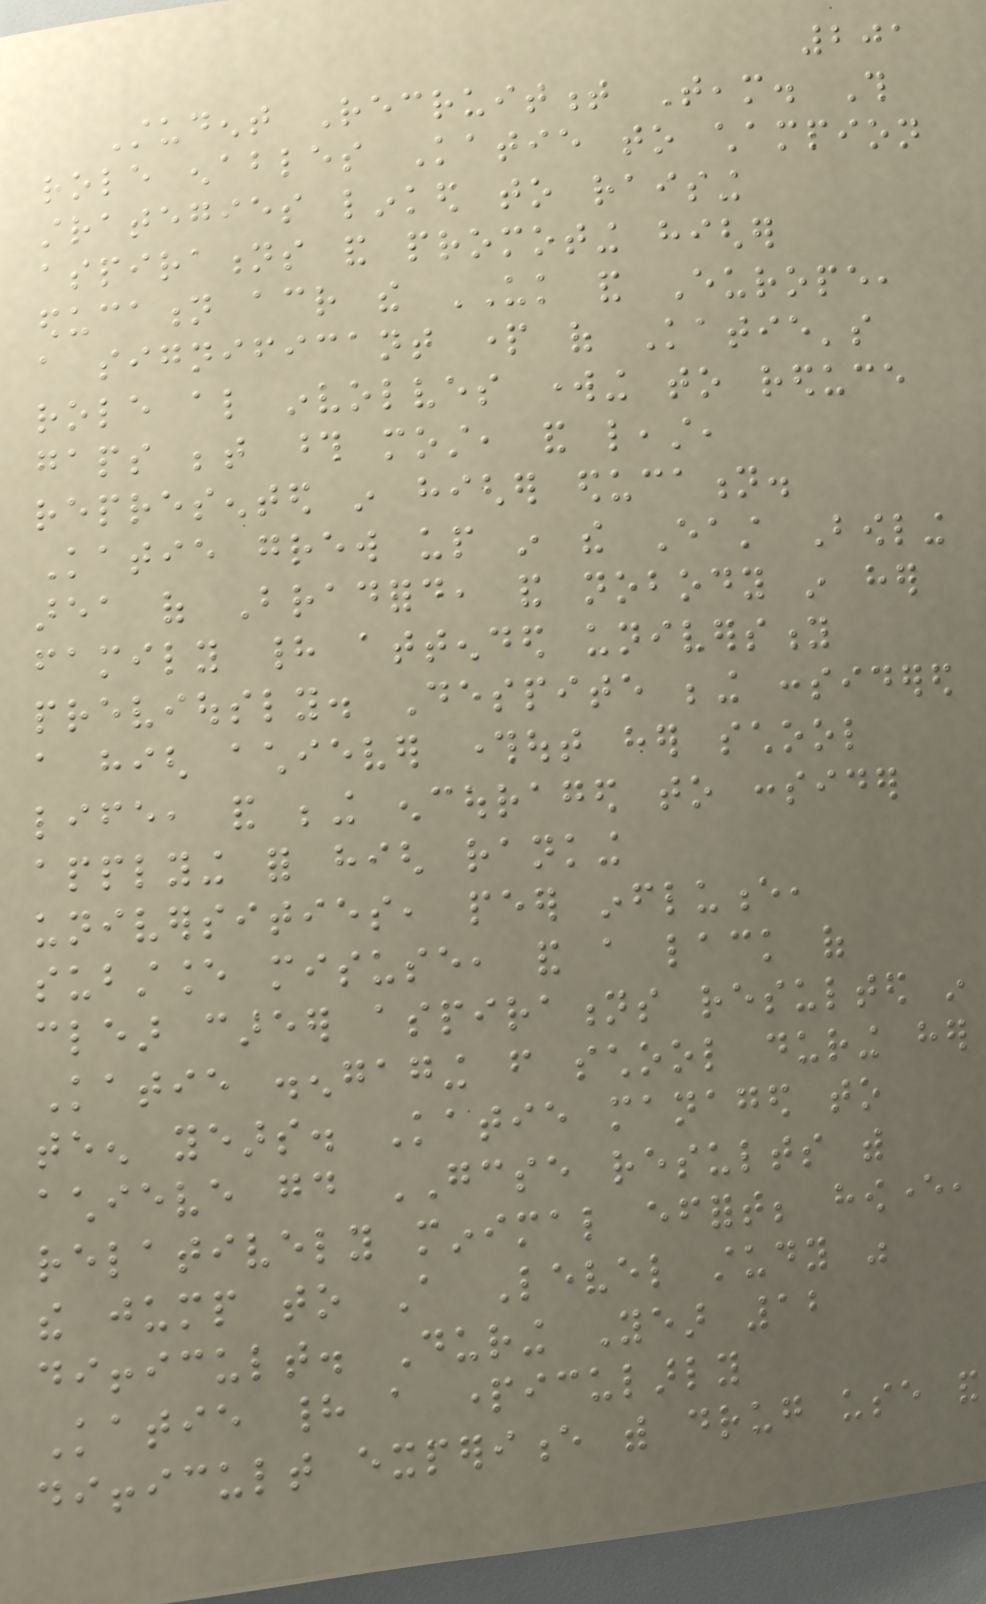201
Student Recruitment Team. This
role enables Katie to champion
strategies linked to raising
aspirations and promoting higher
education across the UK and Europe,
a significant part of Katie's
role also involves working to reduce
gaps between those most, and least,
represented in higher education.
Katie grew up in the East Bowling
area of Bradford, and nobody in her
family had attended university
previously. Despite being considered
a high achiever throughout her school
life, and being encouraged to consider
applying for high ranking
universities, peer influence,
substance misuse, and a lack of
clear career aspirations resulted in
Katie disengaging from school during her
teen years. Katie managed to
achieve good GCSE results with
relatively minimal effort; however,
the jump to A Level study was
difficult. During Year 12
Katie had a particularly
difficult experience with drug use and
